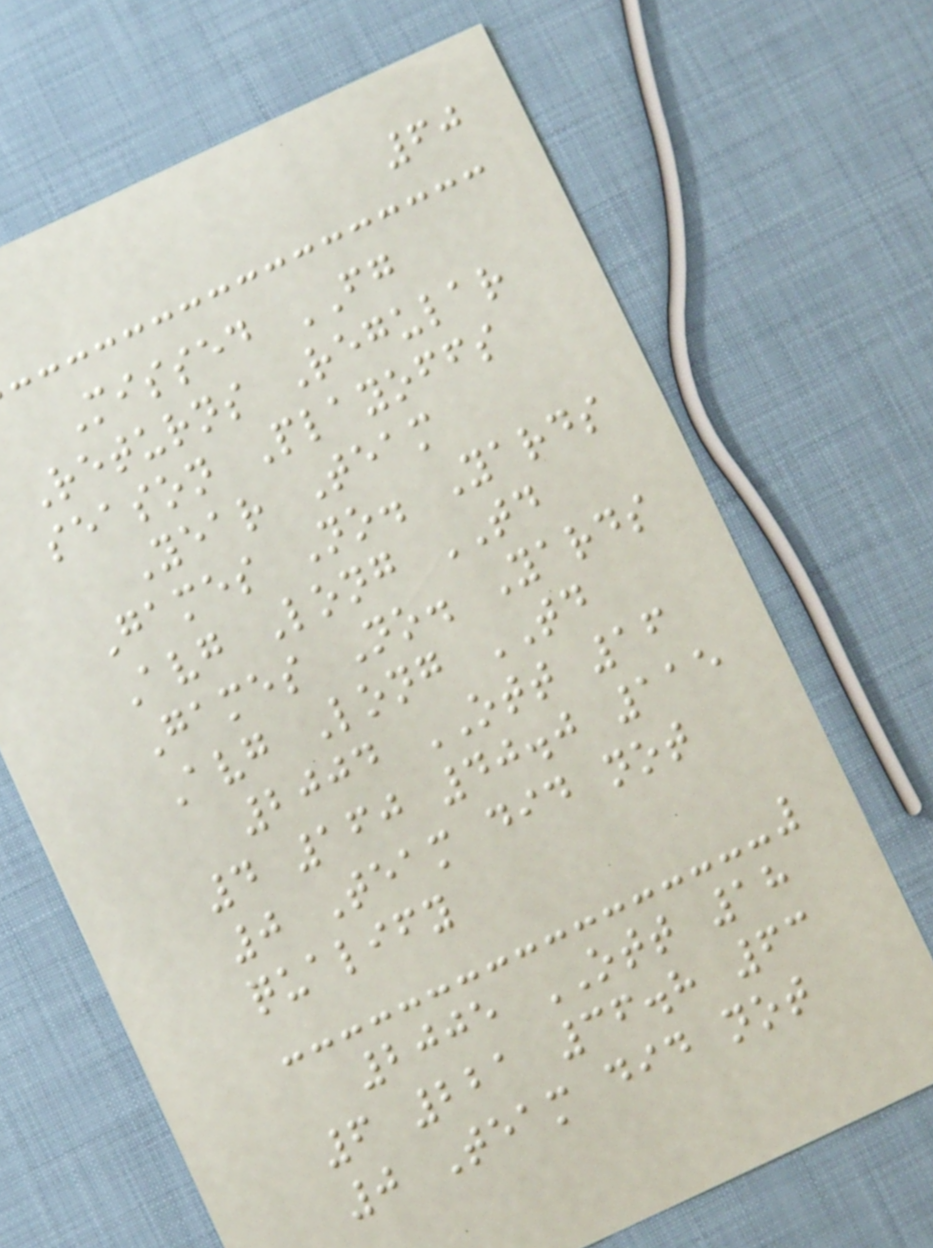60
Missed FG
Returns Regular
season Playoffs
Year Team
Games No. Yards
Avg Long TD
Games No. Yards
Avg Long TD
2004 OTT 16
4 160 40.0 115
0 Team did not
qualify
2005 OTT 18
6 221 36.8 63
0 Team did not
